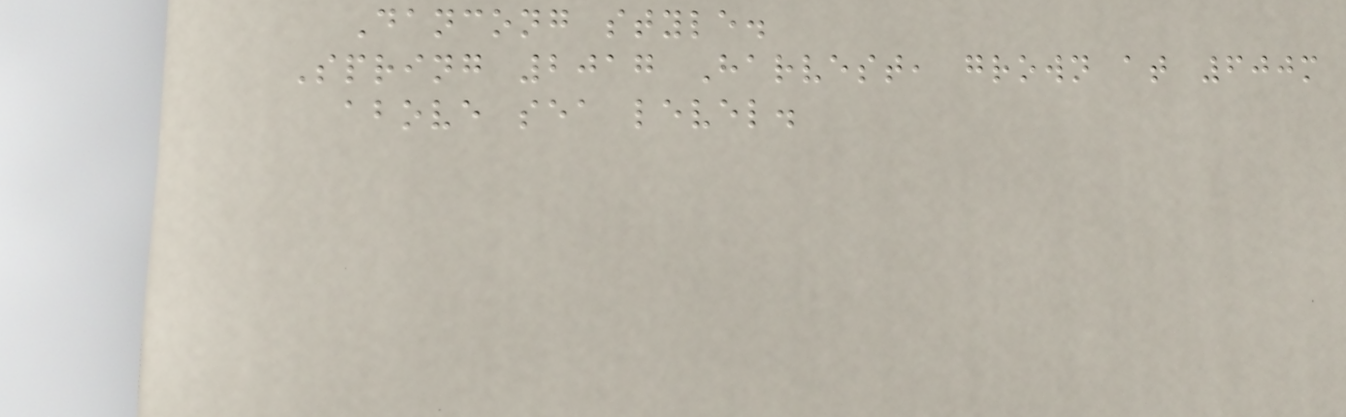Dancong style.
Spring 2017 Harvest, grown at 600m
above sea level.
